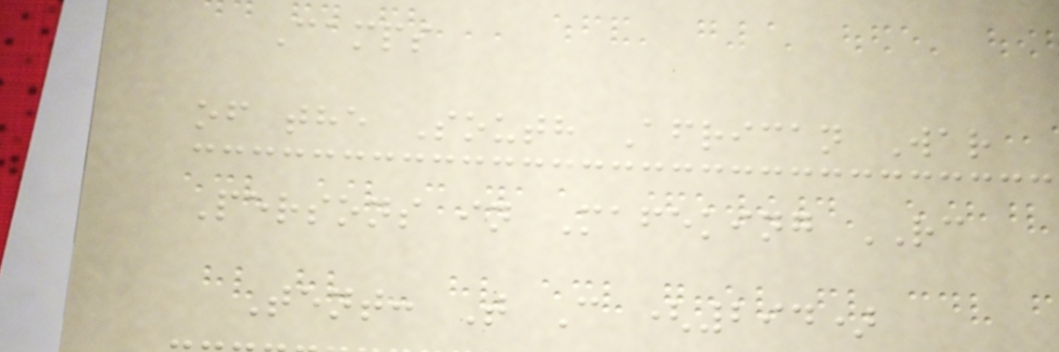Camps
of the South African War
Persons in Mafeking RC
Tent: T C (294)
